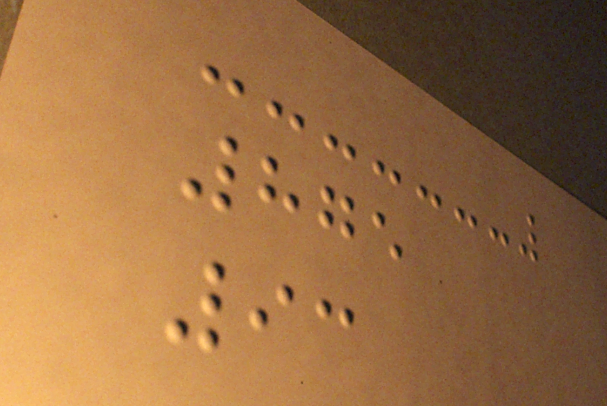875
93
